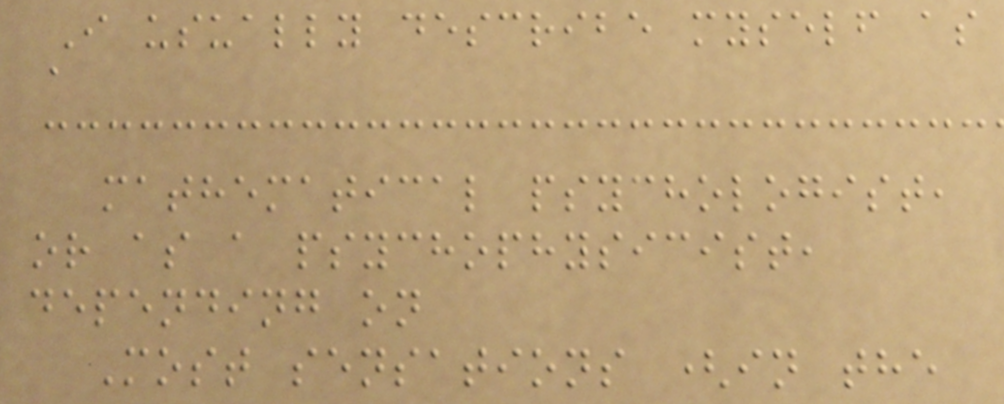I usually describe myself as
a
mathematical psychologist,
or as a psychophysicist,
depending on
Most sensations (in the
